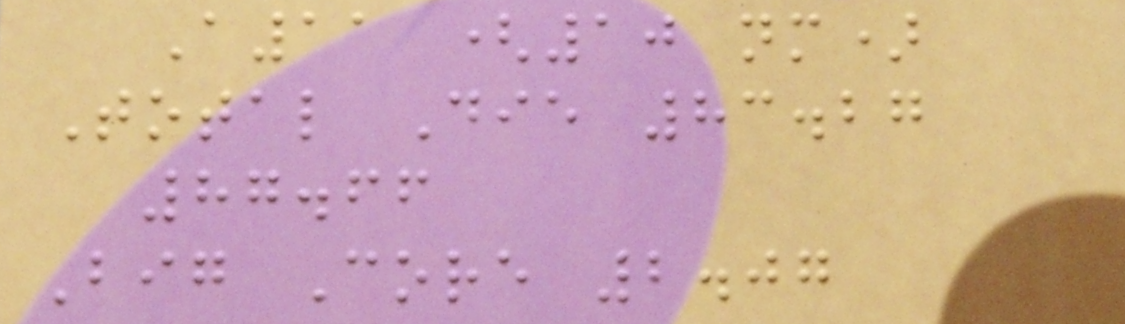A11 (10 nm)
Total Die 83.27
87.66
Big Core 2.07
